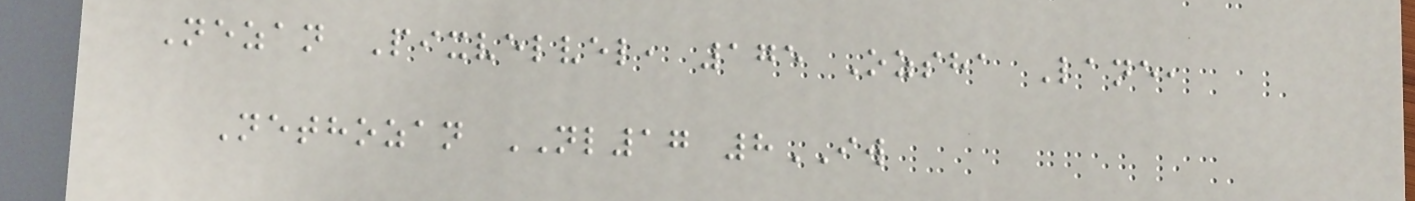Nezan Pixvelvel, 175 Ozsha Lane,
Nethozan NL17 8IW
